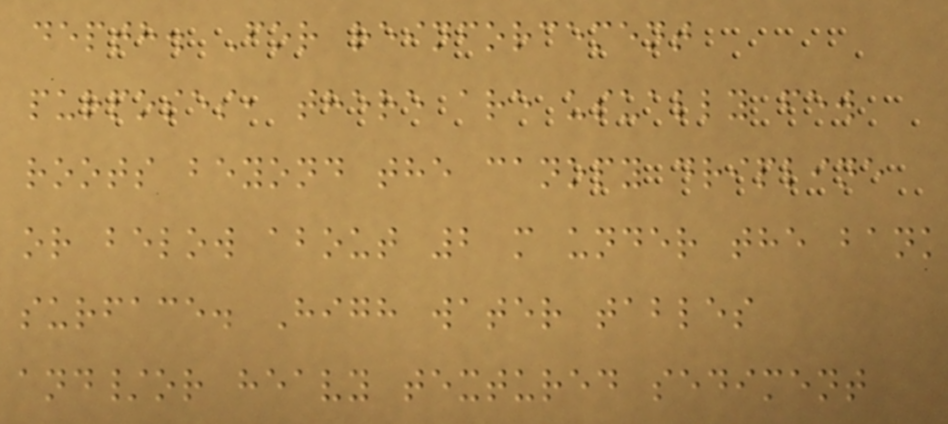depth. For reinforcement
purposes, there are usually few
roots beyond the canopy dripline
or below about 2 m under the bank
surface. High water tables
and/or heavy textured sediment
